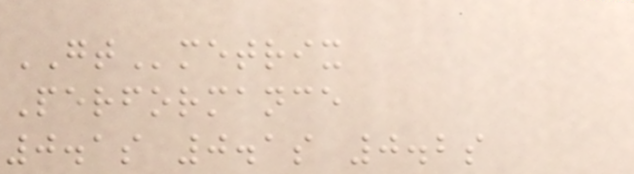GTmetrix
Performance
0.1s 0.1s 0.2s
